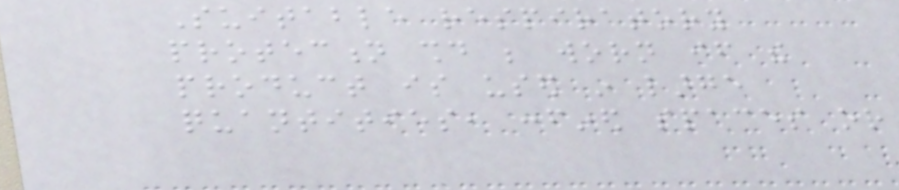Suitable respiratory
protection should be worn if the
product is used in large
quantities, confined spaces or
